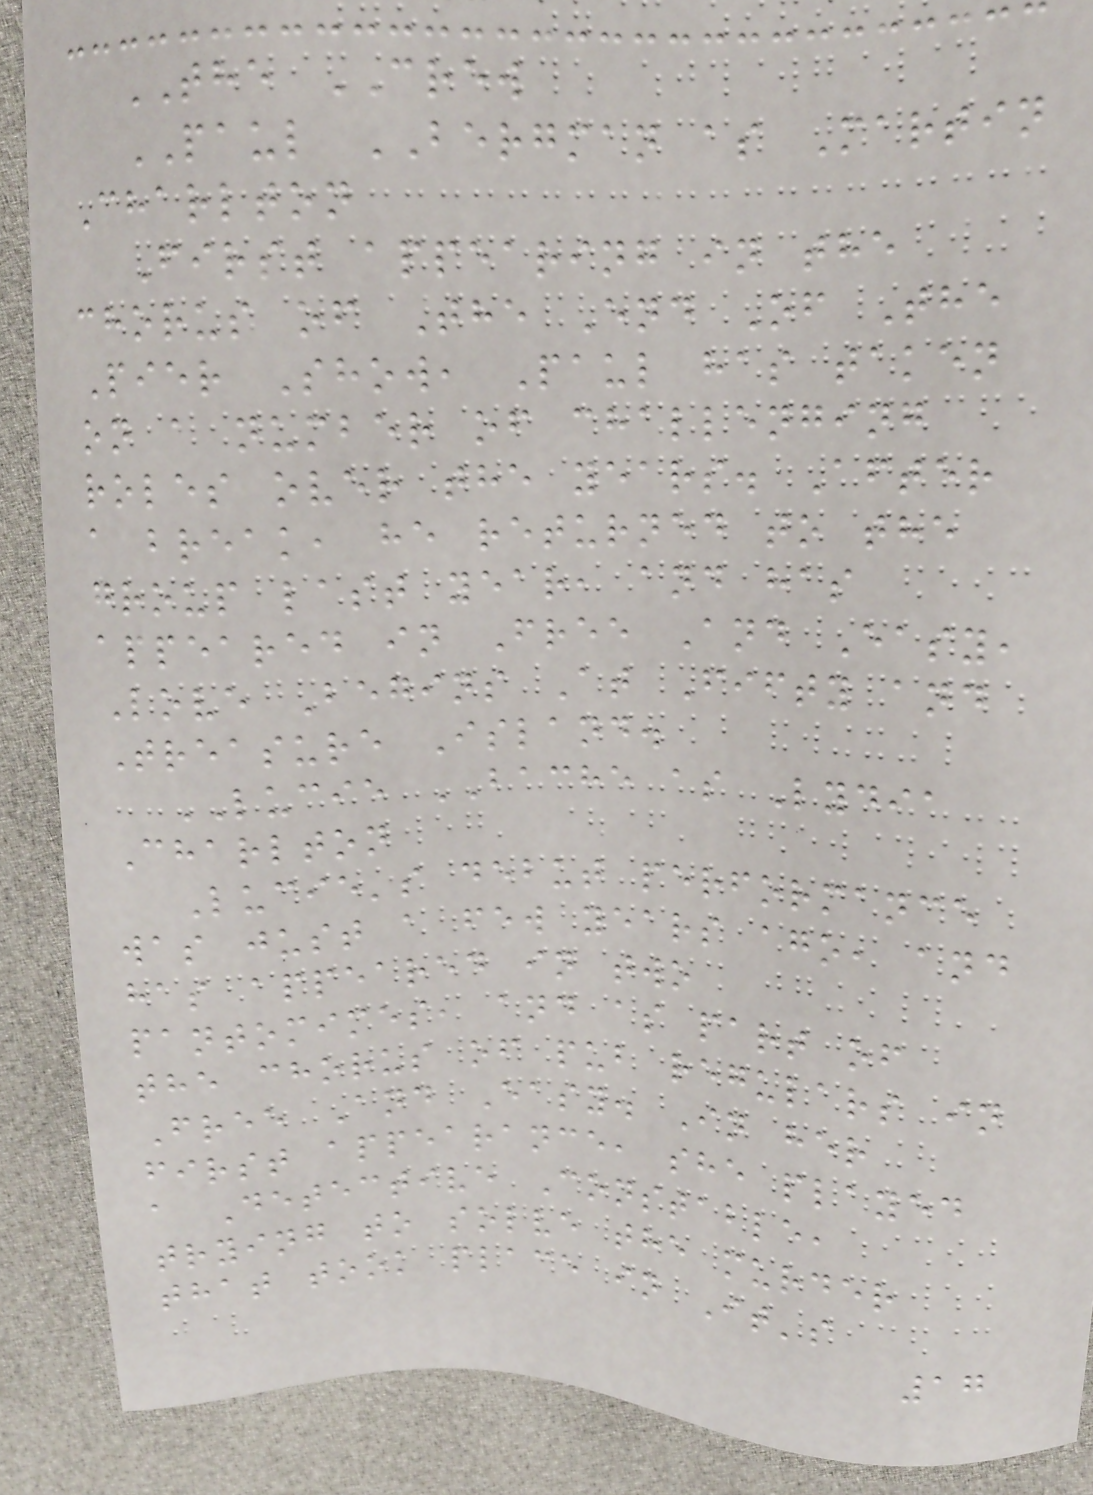THE CREW
PAUL BERGMAN as Martin
Charlton
First appearing in the
chorus of The End Of The
Pier Show, Paul has taken
on a number of challenging
roles over the years. After
a break, he returned to the
group last year, and has
appeared in Free And Easy,
Love Begins At Fifty and
Treasure Island.
LUCIE BACHE as Lydia
Charlton
Lucie's debut performance
was just a few years ago, and
has appeared in two
pantomimes, and as part of
the chorus of pub regulars in
Free And Easy. In her
first appearance, she played
a Detective Constable,
trying to solve the murder
that took place in It's
17
